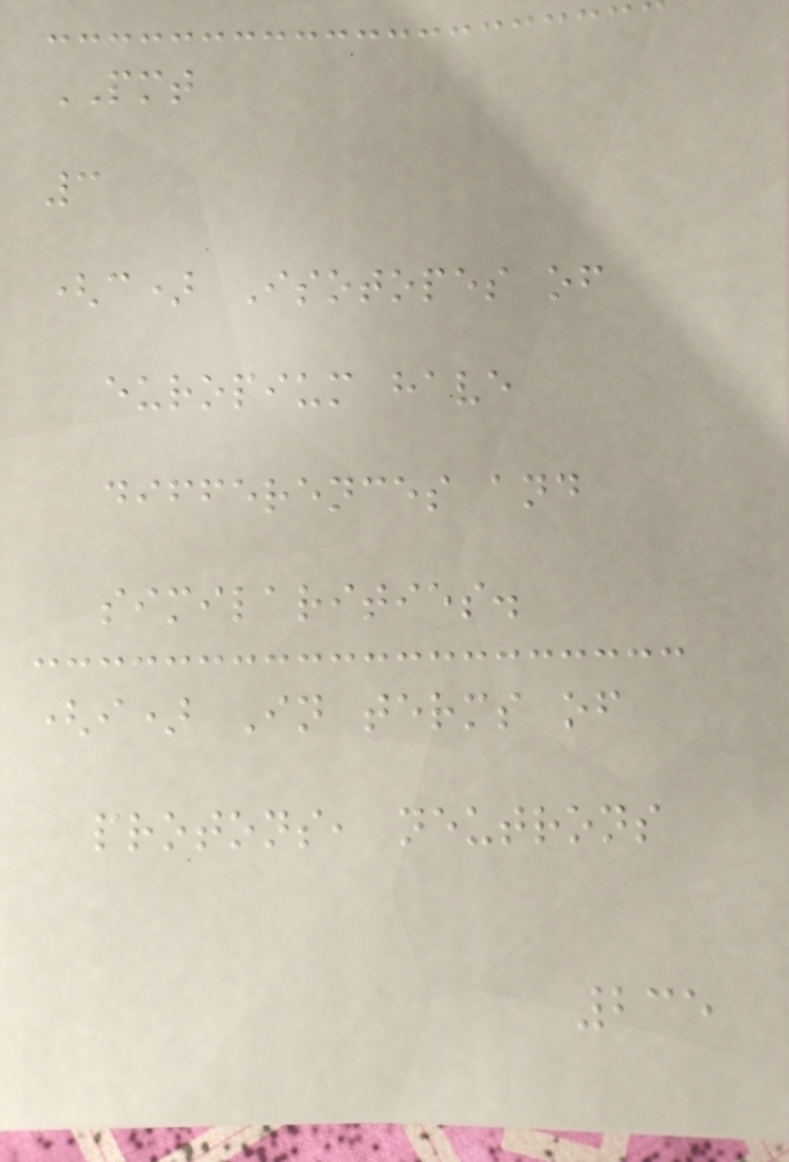PMT
3
(c) Isotopes of
europium have
differences and
similarities.
(i) In terms of
protons, neutrons
235
